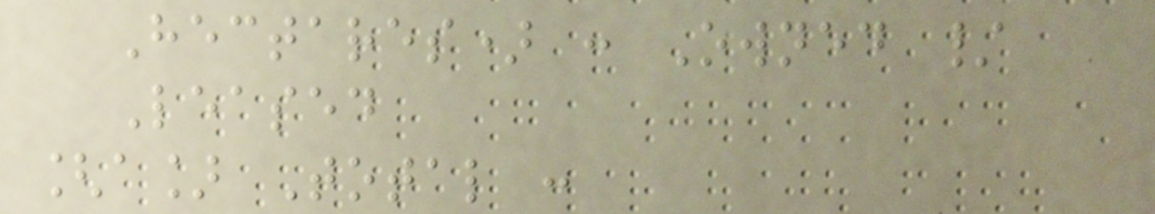Hectares) : Owned /
Leased
[a] Total :
